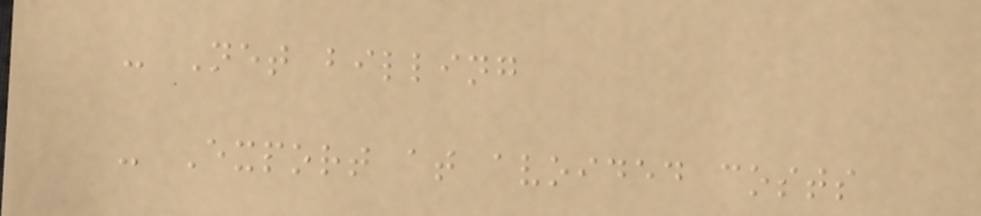- Net billing
- Export at avoided costs
